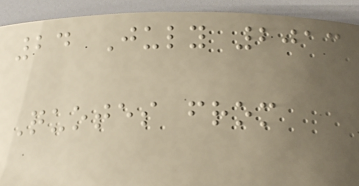24 July 2013
Quotes from
